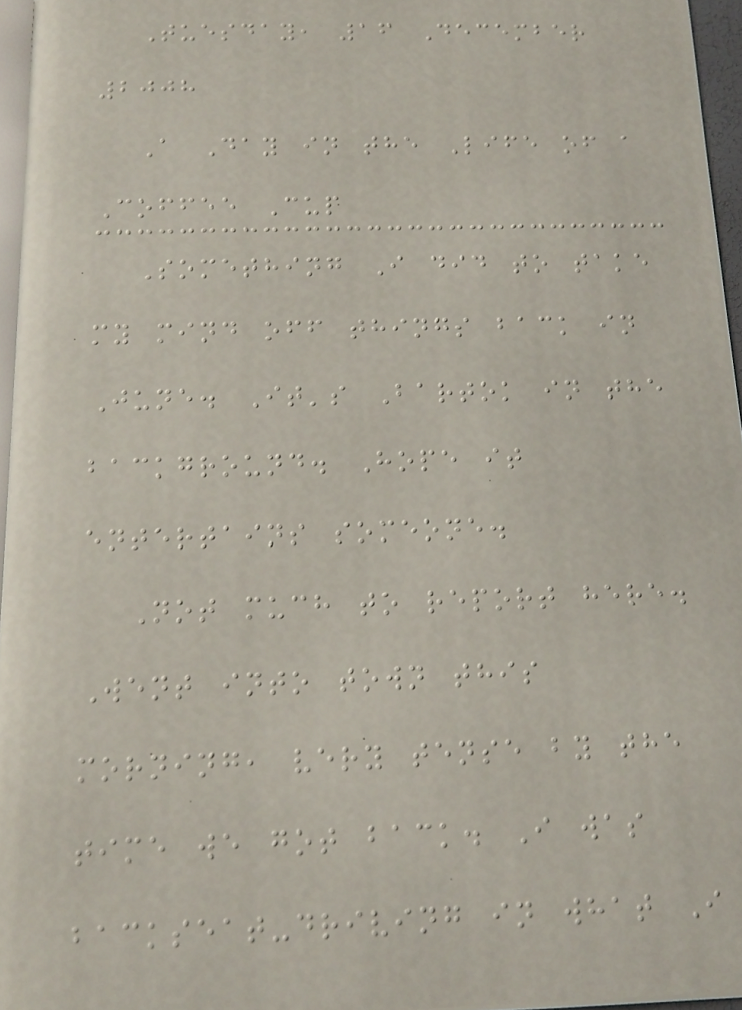Tuesday, 16 December
2008
A Day in the Life of a
Coffee Cup
Something I did to take
my mind off things back in
June. It's Bartok in the
background. Hope it
entertains someone.
Not much to report here.
Went into town this
morning, very tense by the
time we got back. I was
backseat-driving in what I
